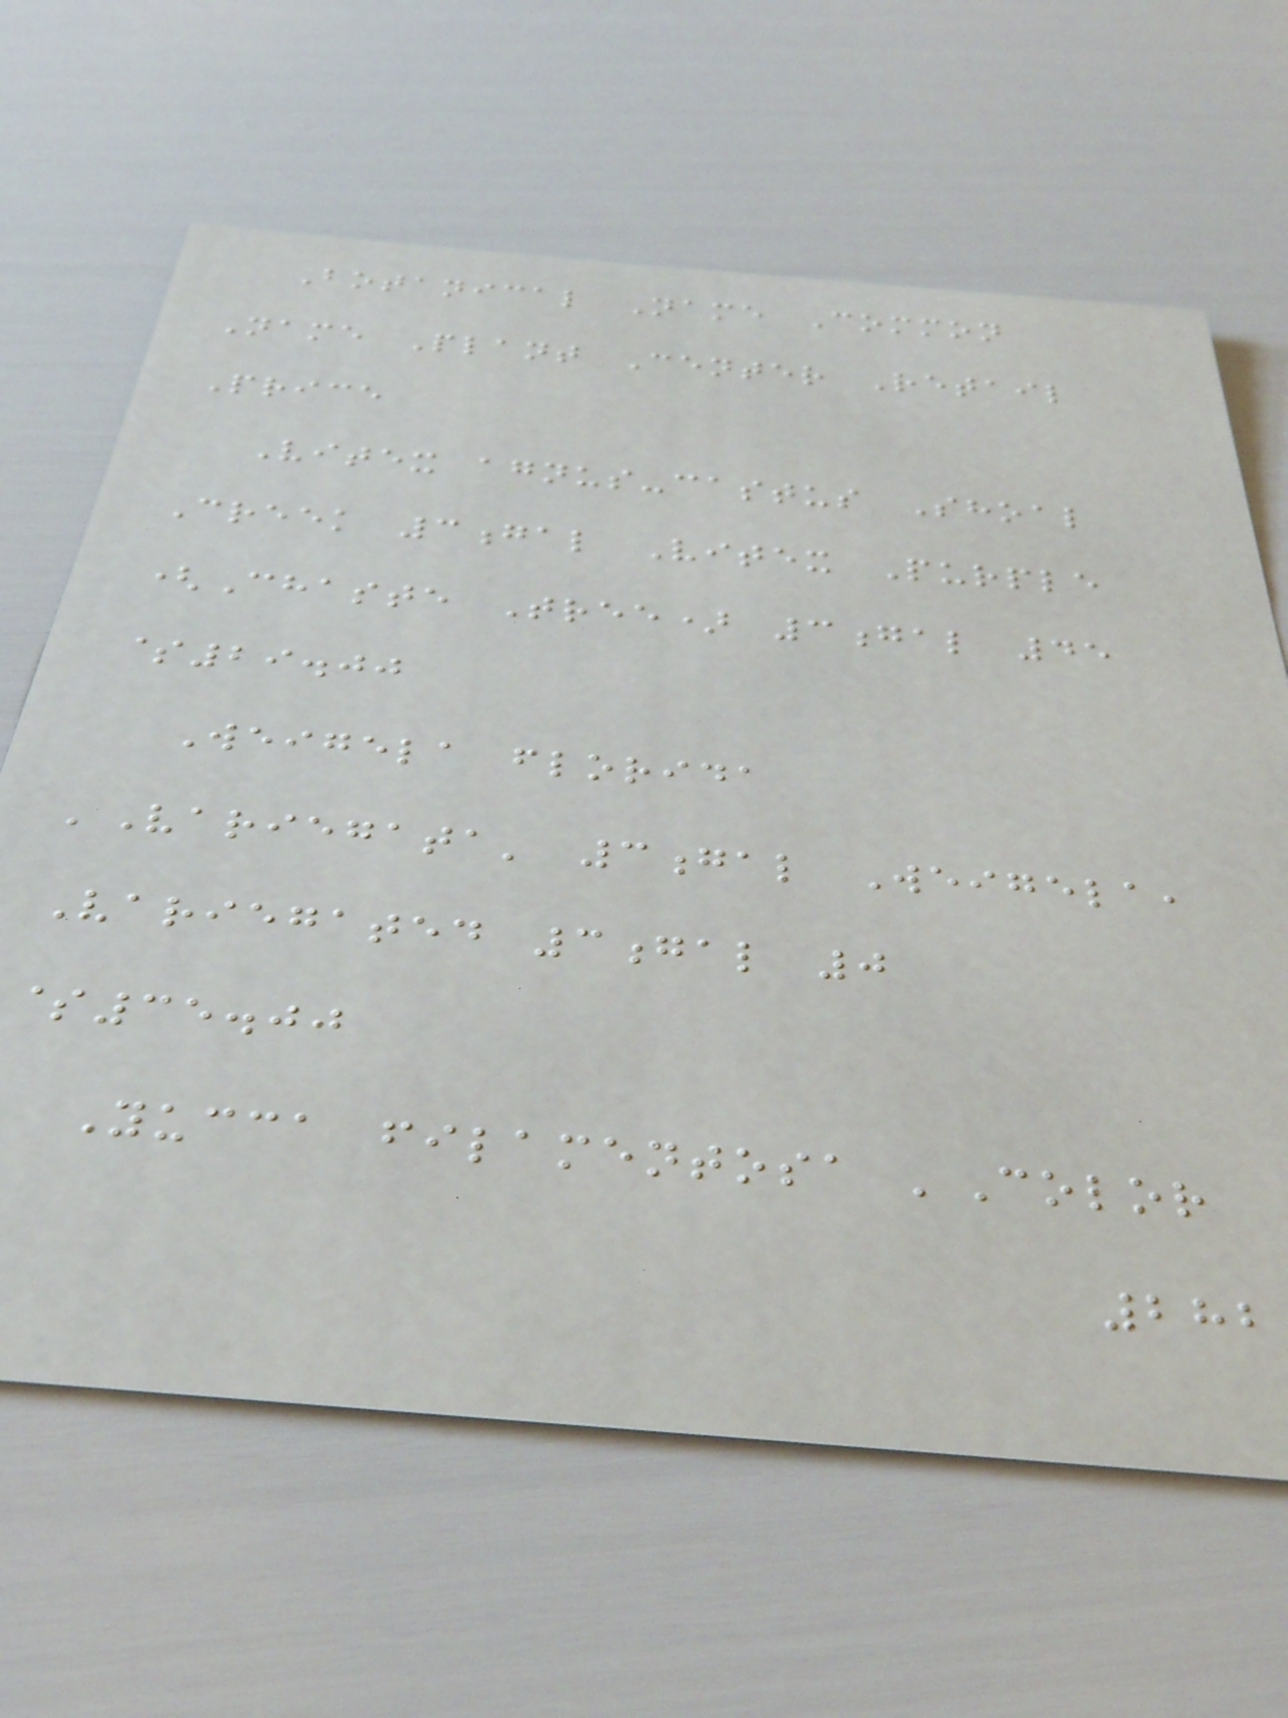Botanical Name Common
Name Plant Center Retail
Price
Vitex agnus-castus Shoal
Creek 3gal Vitex Purple
(Chaste Tree) 3gal 45
$29.00
Weigela florida
'Variegata' 3gal Weigela,
Variegated 3gal 0
$35.00
Yucca filamentosa 'Color
282
